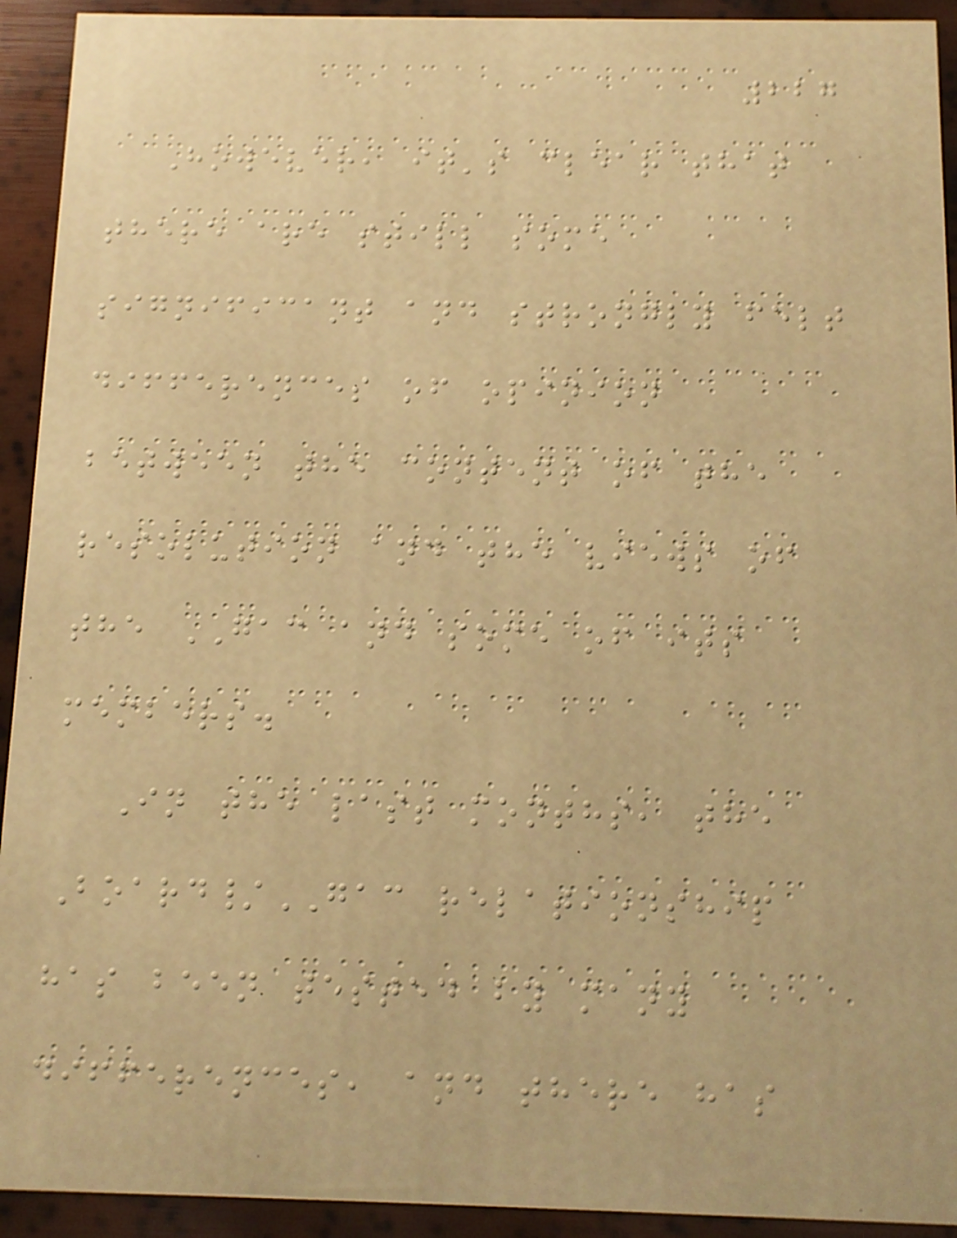227
However, it's clear that
there are still some
significant and strongly felt
differences of opinion
between the content of the
resolution and the views of
the GAC and some of its
members.
In the last months, the
Board/GAC relationship
has been tested by many
differences, and there has
